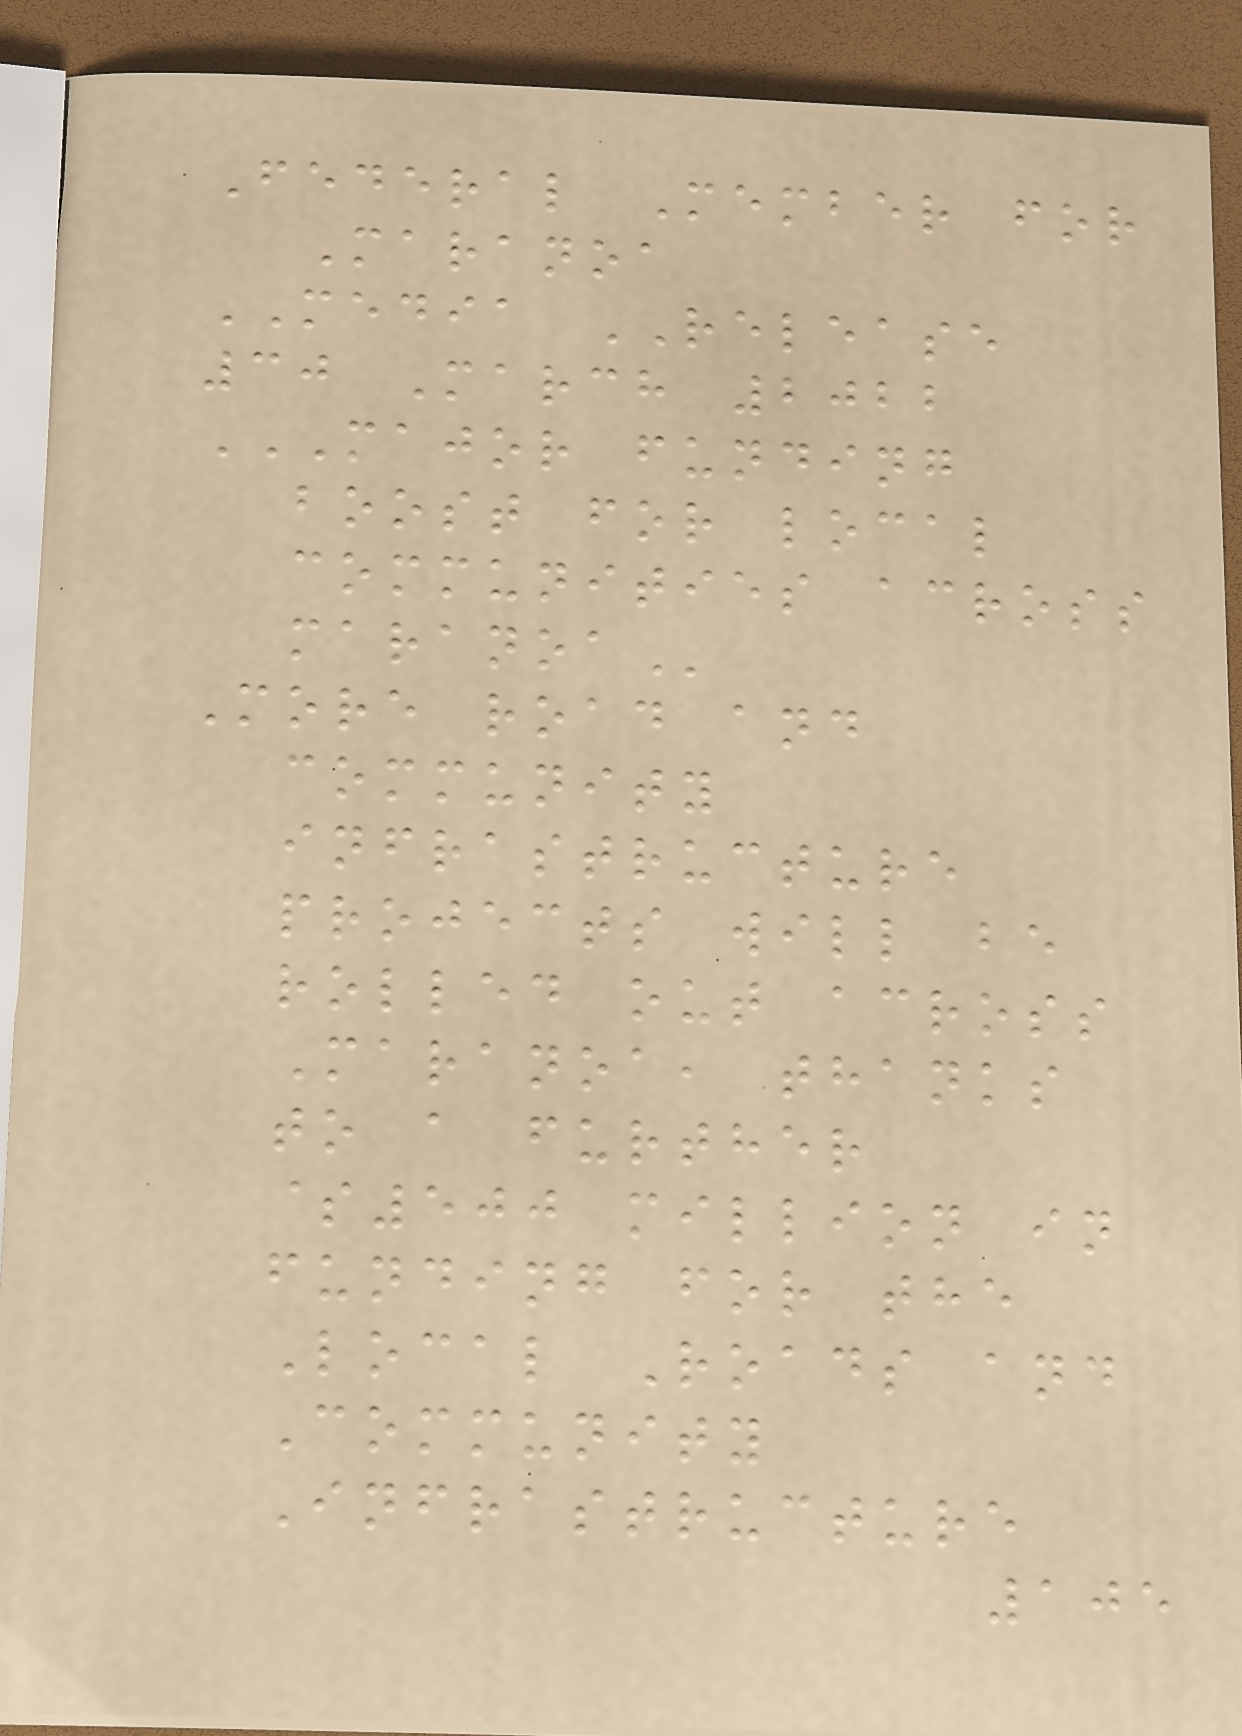Federal Member for
Maranoa
MEDIA RELEASE
30 March 2022
MAJOR FUNDING
BOOST FOR LOCAL
COMMUNITIES ACROSS
MARANOA
More road and
community
infrastructure
projects will be
rolled out across
Maranoa, thanks
to a further
$500 million in
funding for the
Local Roads and
Community
Infrastructure
105
